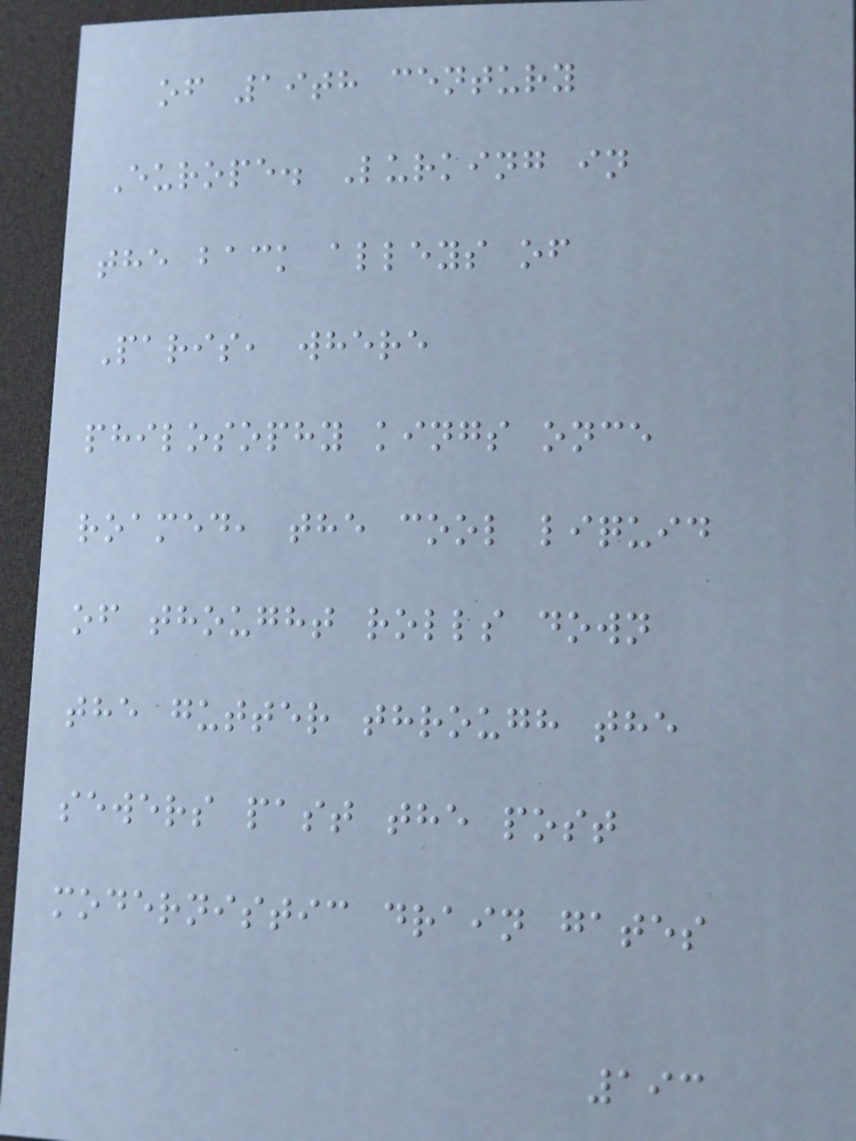of 19th century
Europe. Lurking in
the back alleys of
Paris, where
philosophy kings once
roamed, the cool liquid
of thought rolls down
the gutter through the
sewers past the post
modernistic drain gates
193
